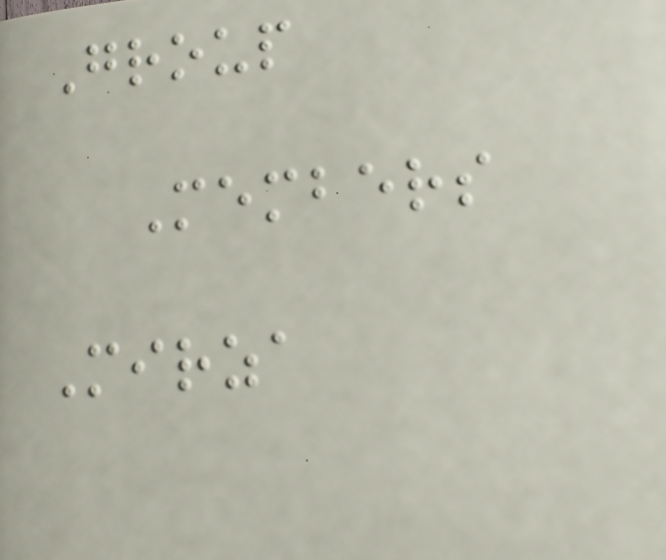Group
Members
Mirza
